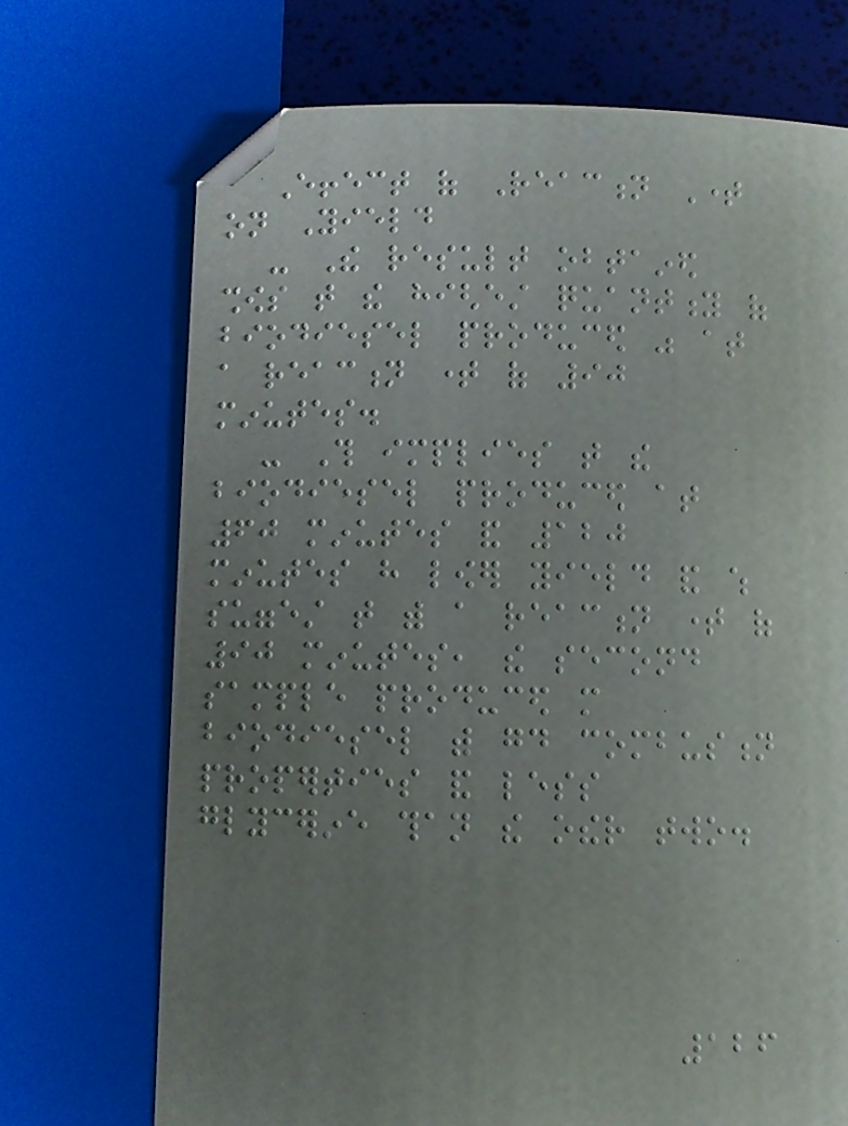Effect of Reaction Time
on Yield
- The result obtained
shows that the highest quantity of
biodiesel produced was at
a reaction time of 90
minutes.
- This implies that the
biodiesel produced at
60 minutes and 120
minutes have lower yield and which
suggest that with a reaction time of
90 minutes, the second
sample produced more
biodiesel with good combustion
properties and less
glycerine than the other two.
126
